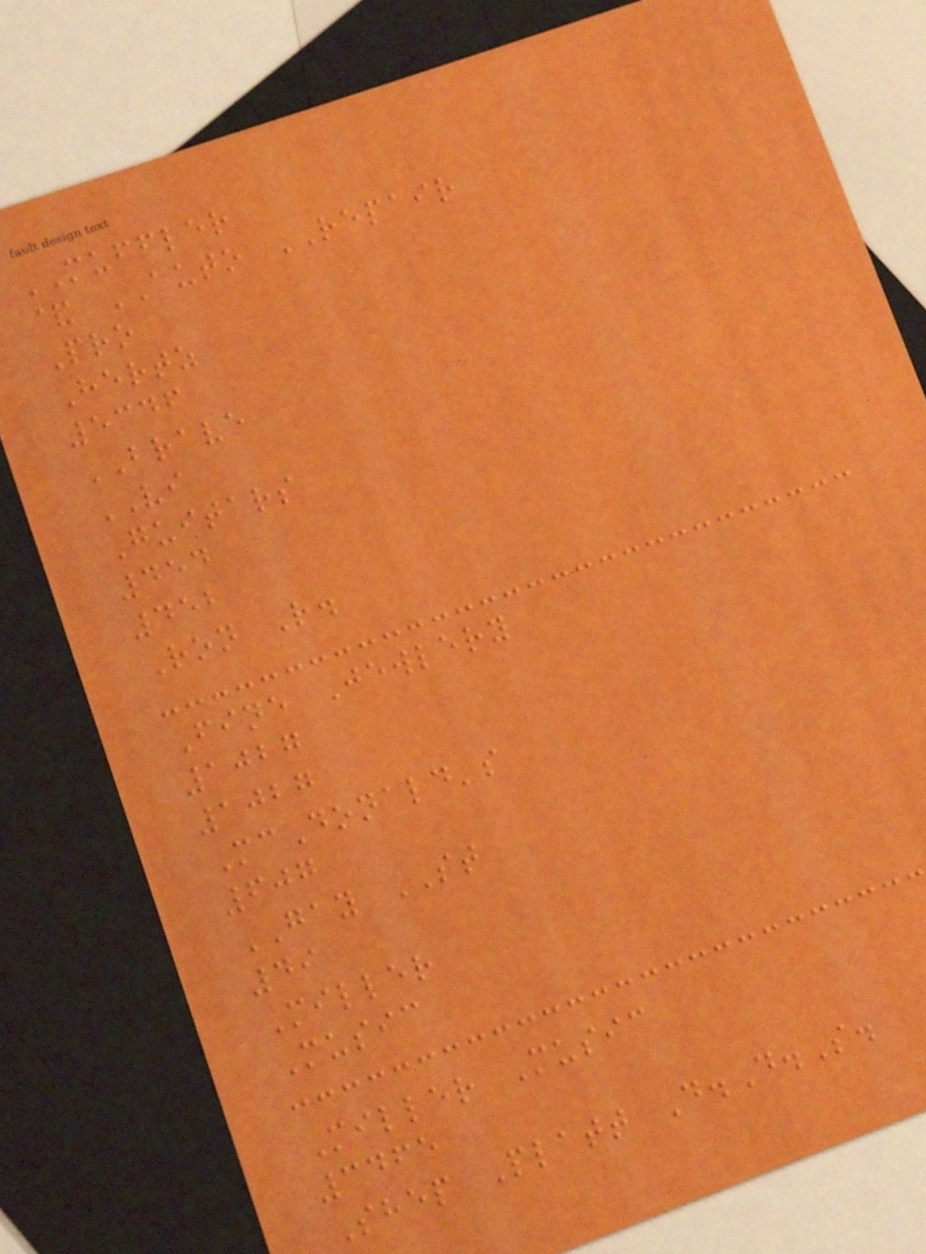MUFFLER
& AUTO REPAIR
Pro
Hertz
5346
BRAVE
VI
Guitars
454
452
Ron R.
Fine Jewlery
1027
1027
McDonald's
607
GAY ST
49
Miller
Music
Miller Music
3465
Shep Platt D.D.S.
